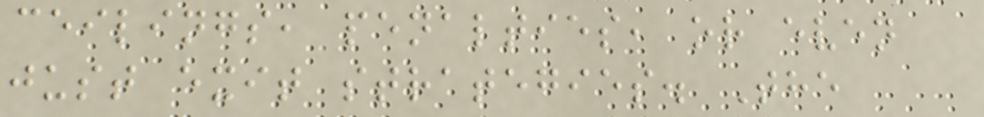ceilings, penalties, or even
just exit strategies. The
